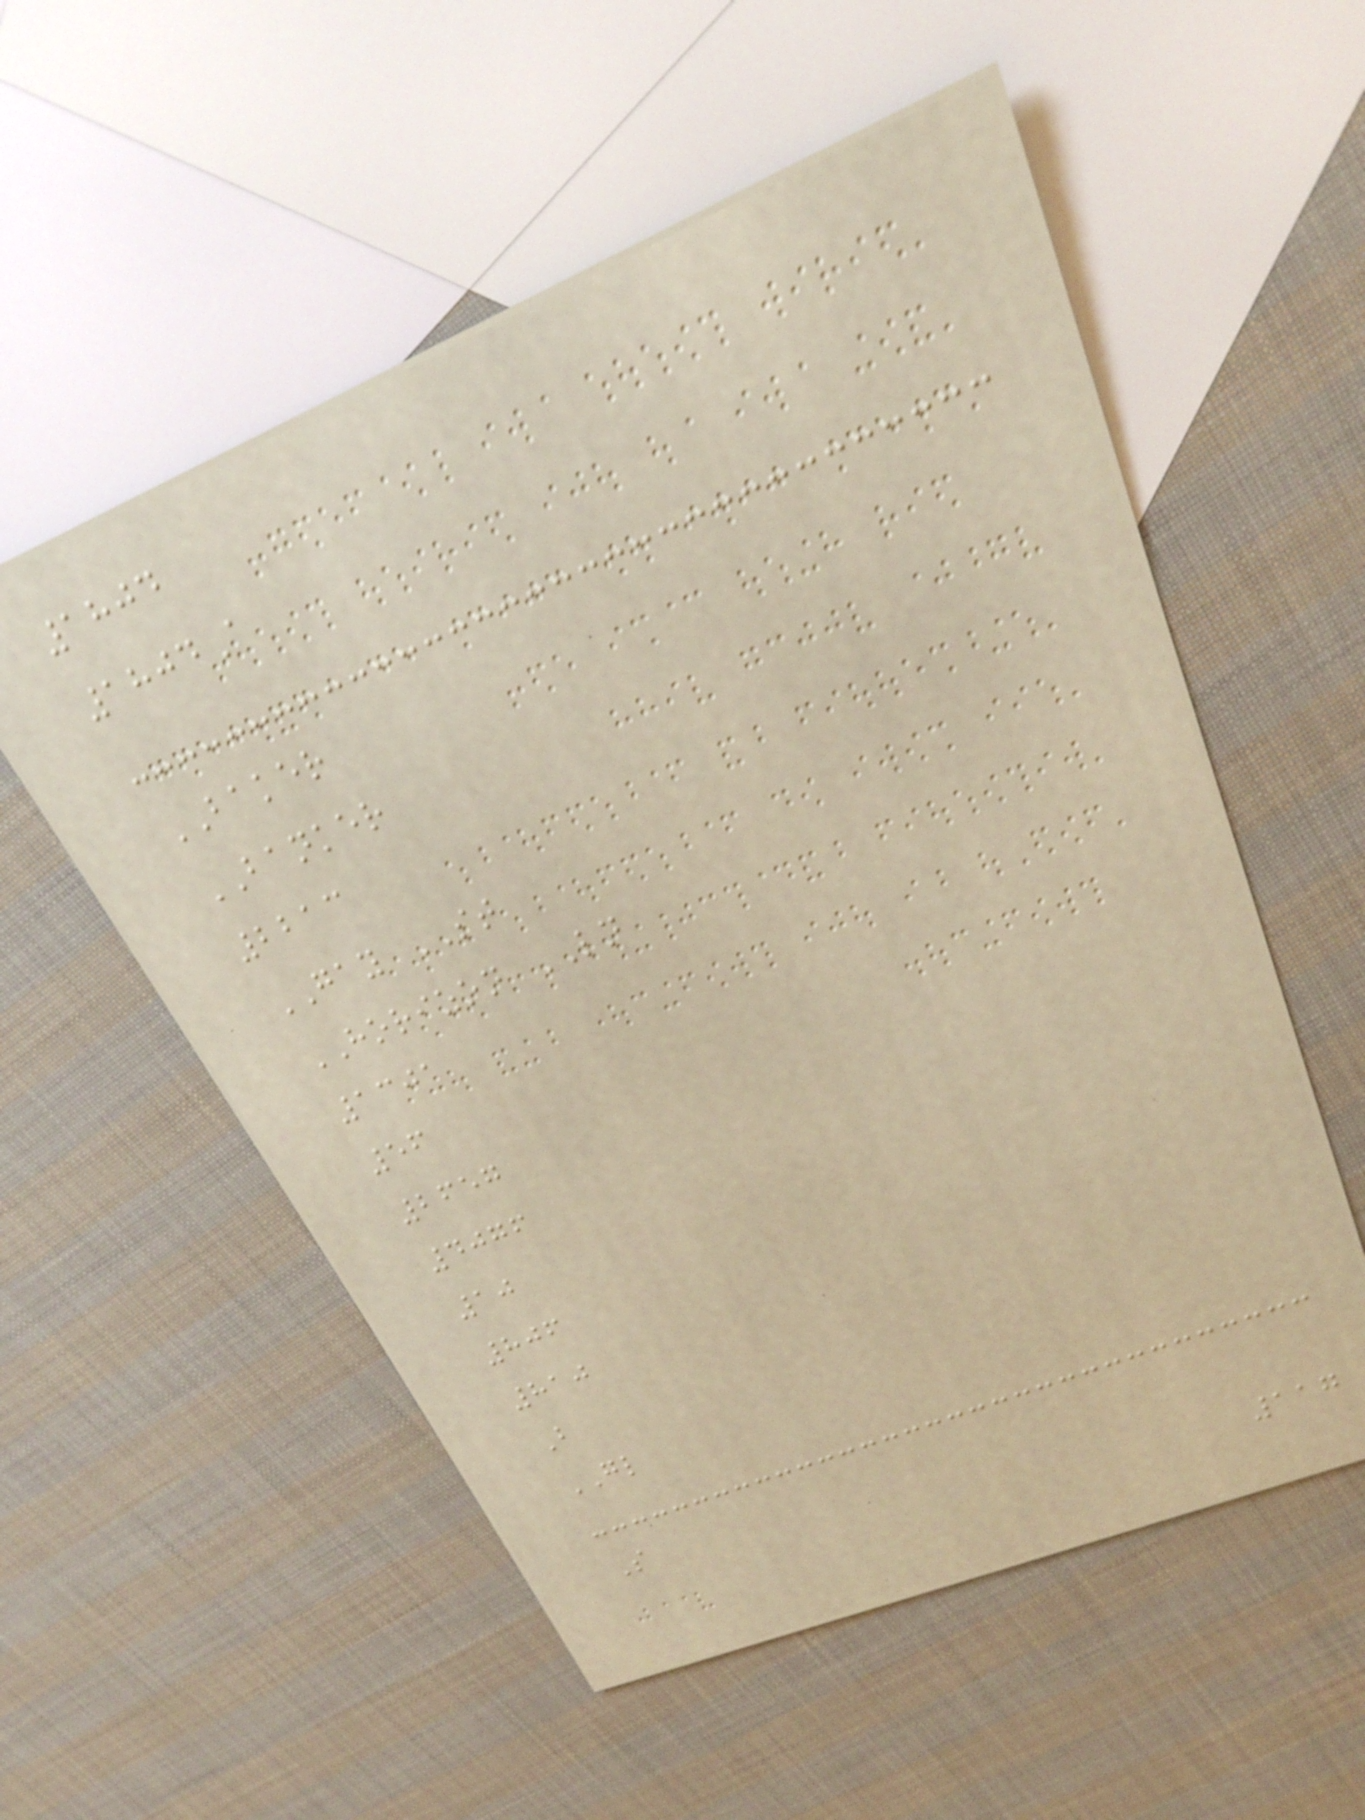1804
1804A
BAKER
BANKER
2213
GAY ST
HORIZON LN
1301
56
2657
4076
10
806
810
B
GL
S
117
